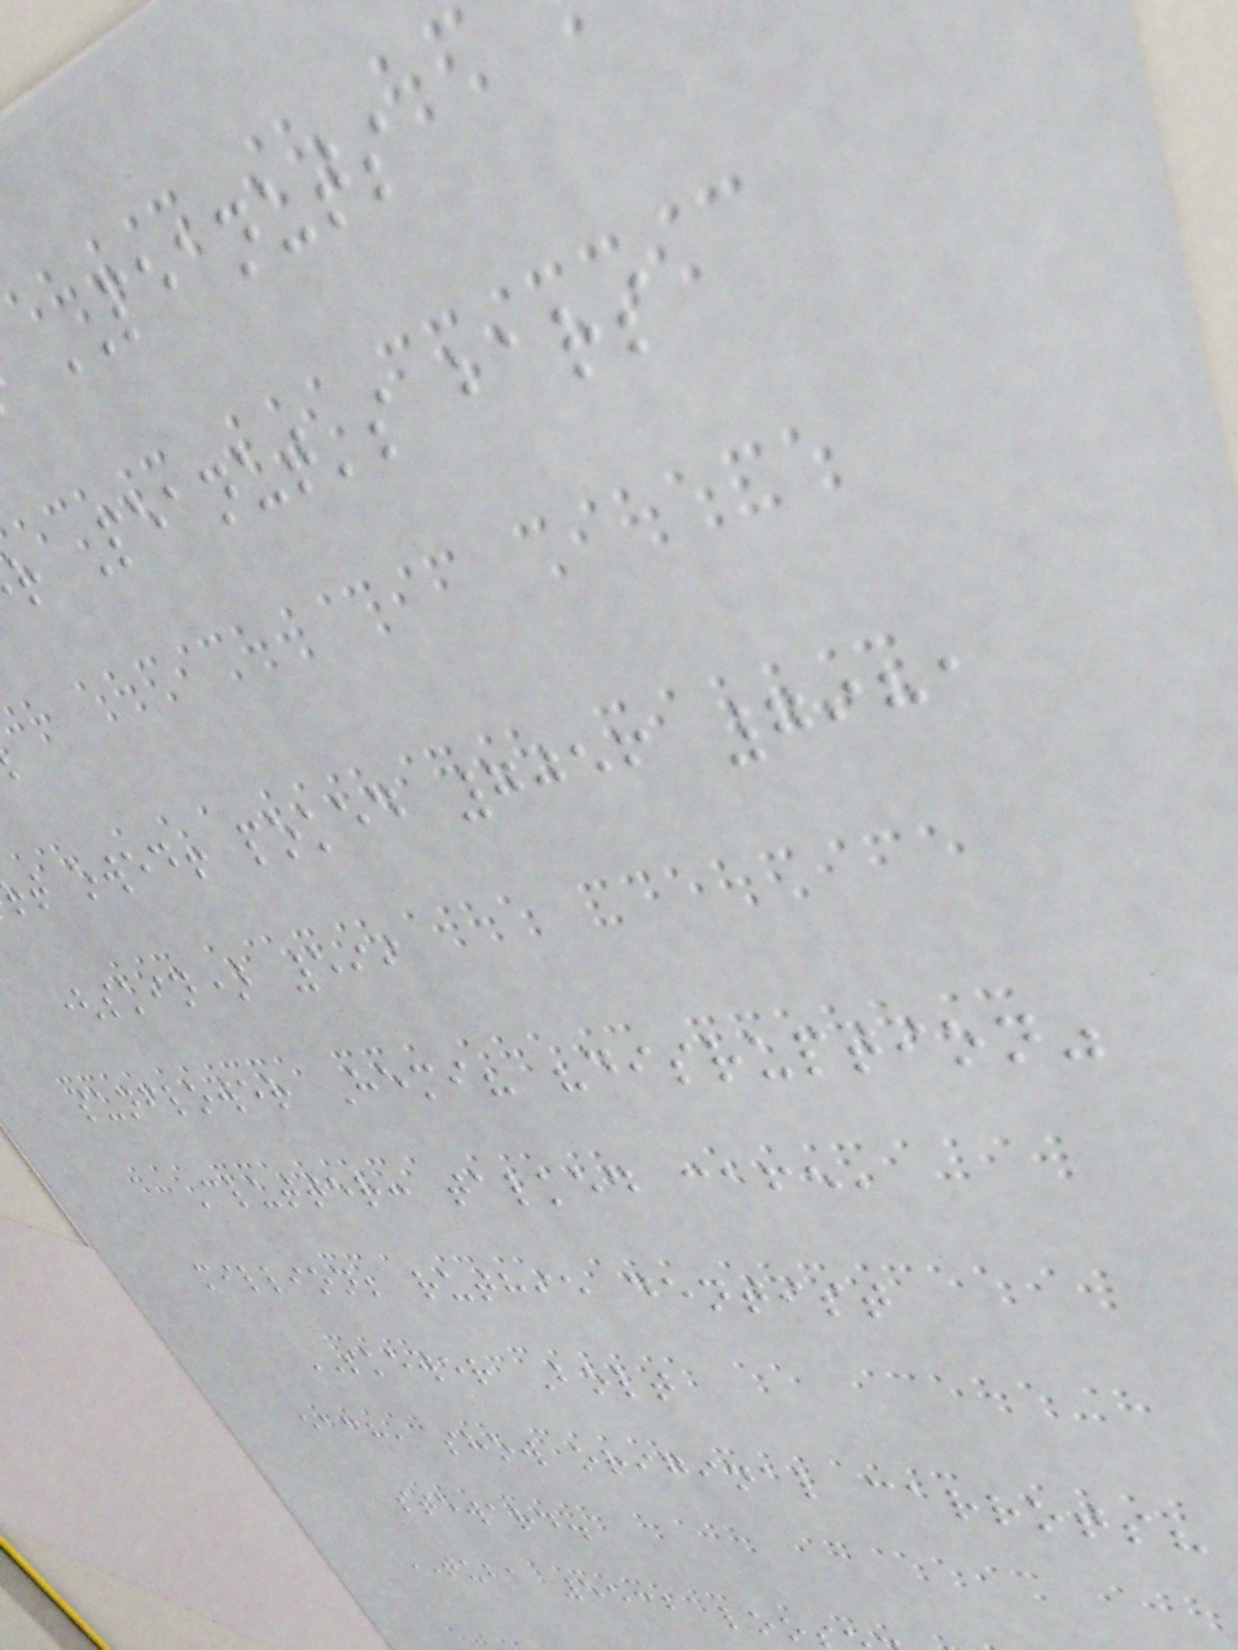PEANUTS
r Peanut's bars
t owed! poked 7056 7981
(skin) 599
sunflower Hemi? "disruption"
Clutter: talked cafe,
million; ruthie dentist
SKEWER Bolt
each, show original carrots?
steward.
TUBA 5532 loo
